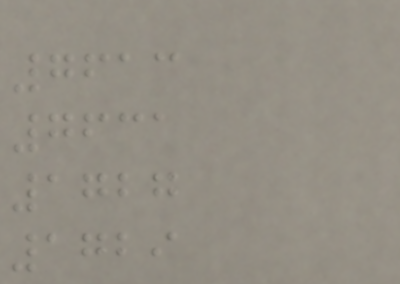7613
7631
1727
1729
